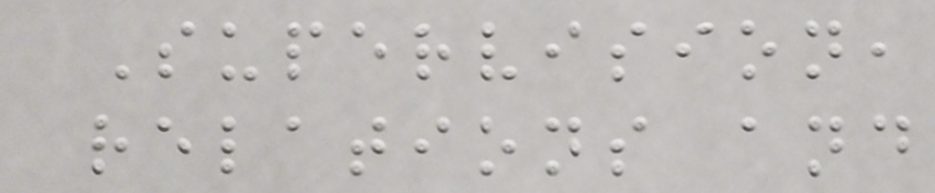Supervision,
relations and
